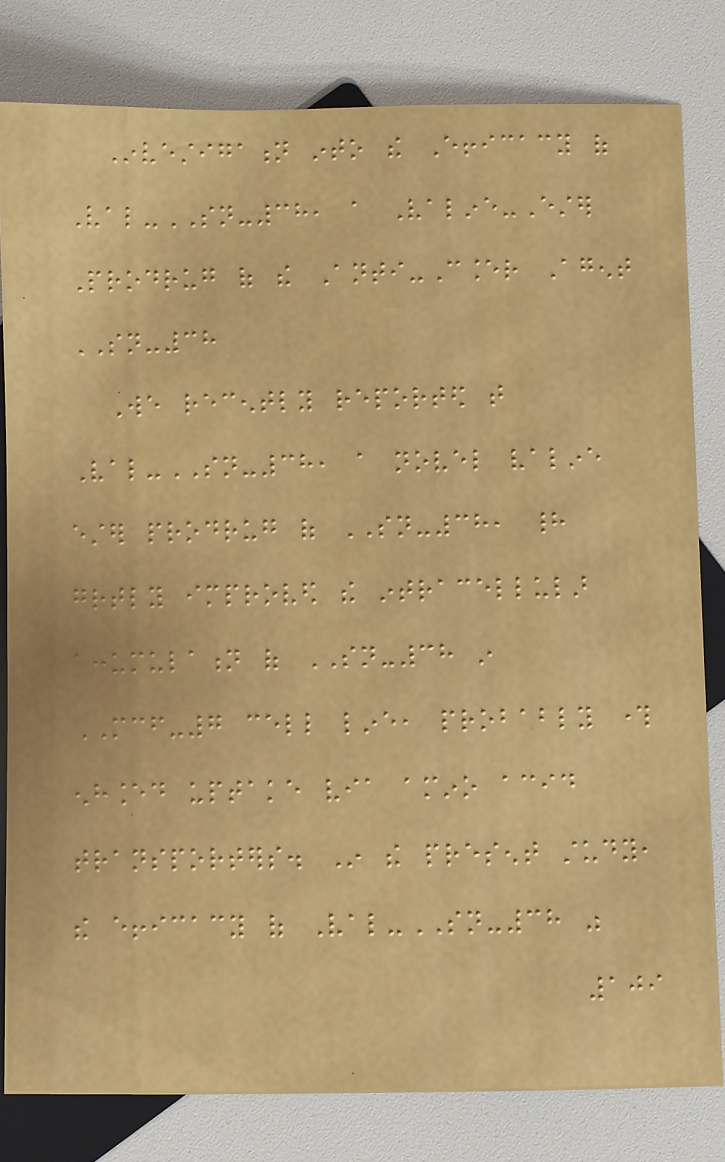Investigation into the Efficacy of
Val-SN-38, a Valine-Ester
Prodrug of the Anti-Cancer Agent
SN-38
We recently reported that
Val-SN-38, a novel valine
ester prodrug of SN-38, had
greatly improved the intracellular
accumulation of SN-38 in
MCF-7 cell line, probably through
enhanced uptake via amino acid
transporters. In the present study,
the efficacy of Val-SN-38 was
109
